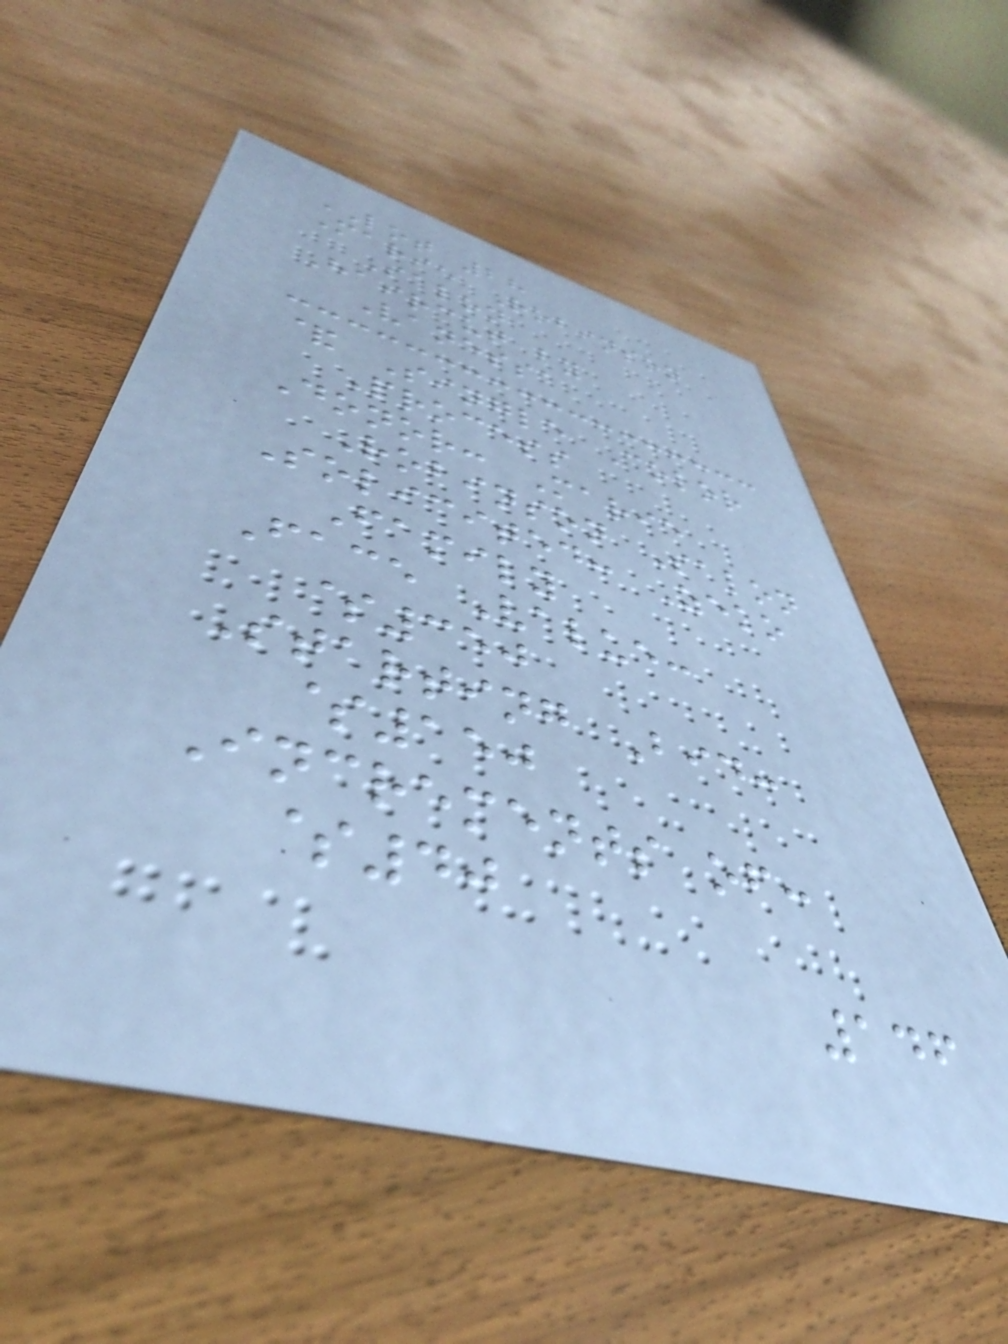LOT 28
Marie Robinson
Salon
Haircut by
Vanessa
& Single Color
Process
Donor: Marie
Robinson Salon
Solicited: Zeko
Family
Face Value:
$350
Starting Bid:
$150
Increments of:
$40
146
